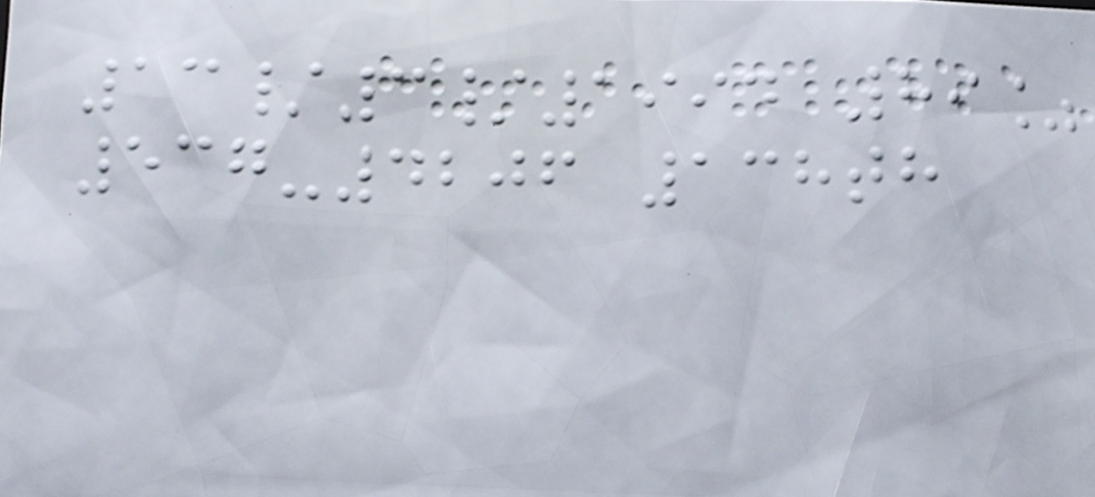13/3/1994 89%
537-4206 138th
